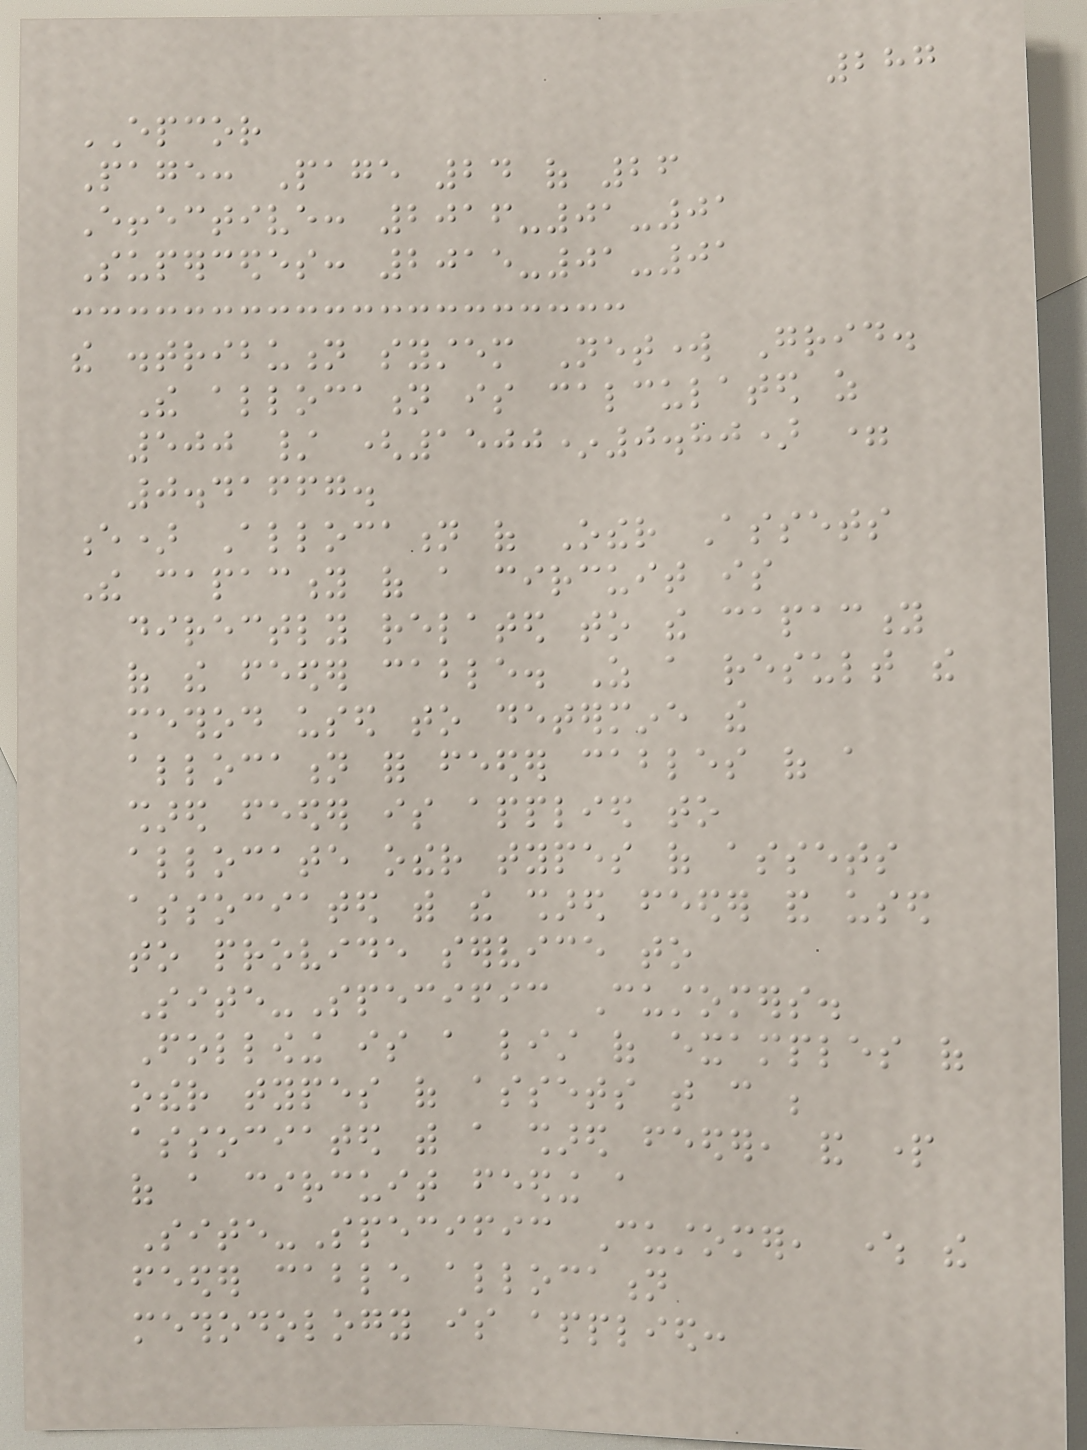287
EPCOR
Page: Page 24 of 26
Effective: 2016-01-01
Supercedes: 2015-01-01
the distribution system Network Grid.
The allocation is calculated as
500 / (1500*0.80) =
0.41667.
e) Allocation of Other Assets
The capacity of a circuit is
directly related to the capacity
of the feeder cable. As a result the
method used to determine the
allocation for feeder cables of a
shared feeder is applied to
allocate other types of assets
associated with the shared feeder and used
to provide service to
Site-Specific Customers.
Following is a list of examples of
other types of assets that can be
associated with a shared feeder, and part
of a circuit feeding a
Site-Specific Customer, where the
feeder cable allocation
methodology is applied:
